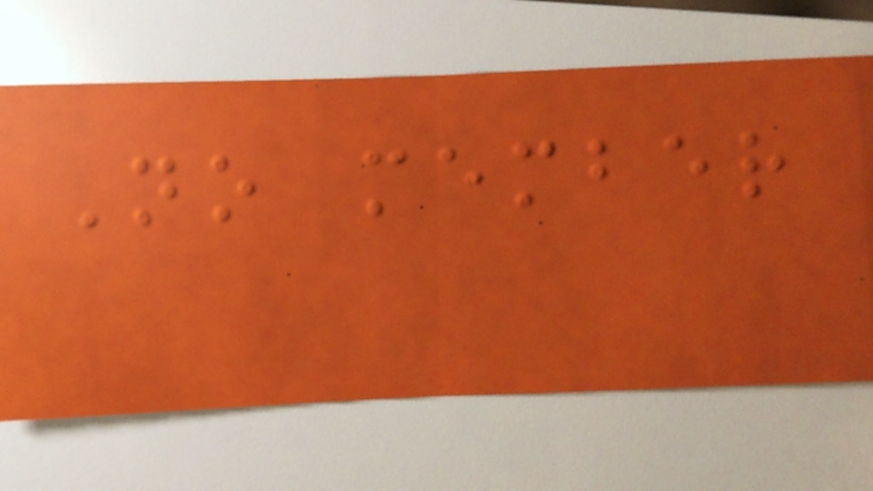No member
